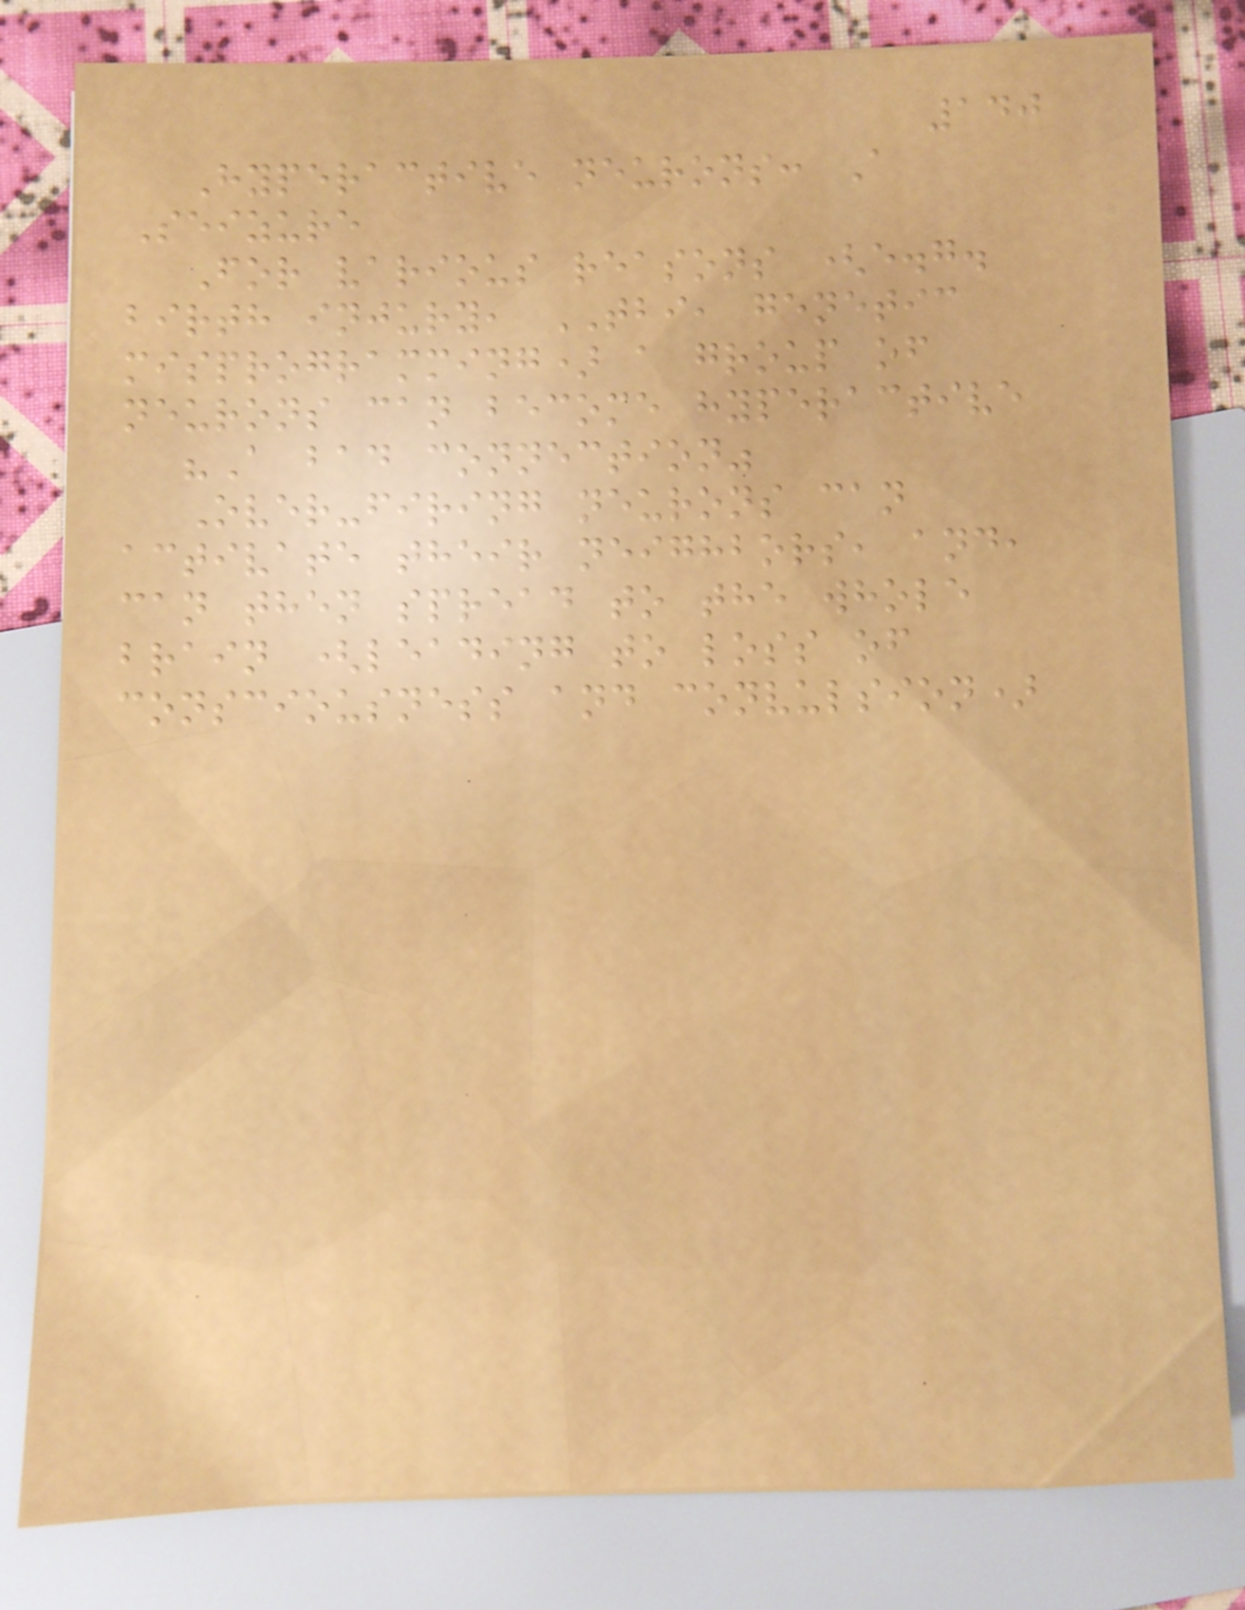140
Hyperactive neurons: A
Seizure
For various reasons (e.g.
birth injury, TBI, genetic
misprogramming) a group of
neurons can become hyperactive
"A bad connection"
Over-firing neurons can
activate their neighbors, and,
can then spread to the whole
brain (leading to loss of
consciousness and convulsion)
